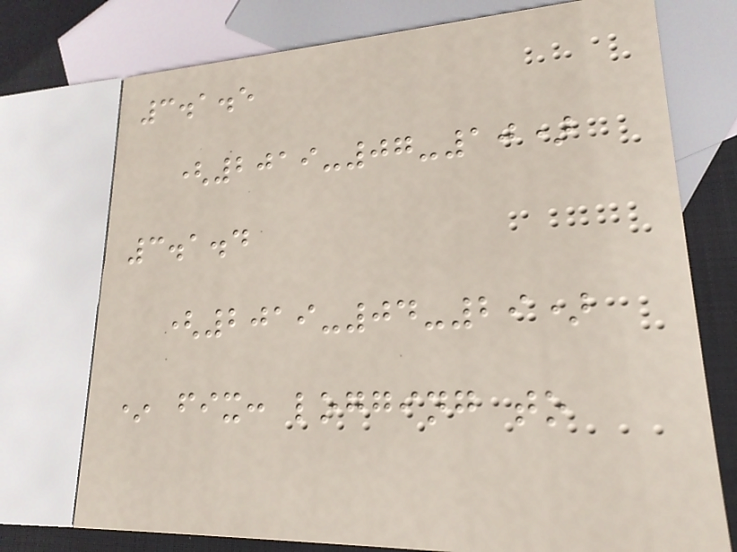3.1.5
(2019-07-10)
3.1.4
(2019-04-29)
* fix: logging to
